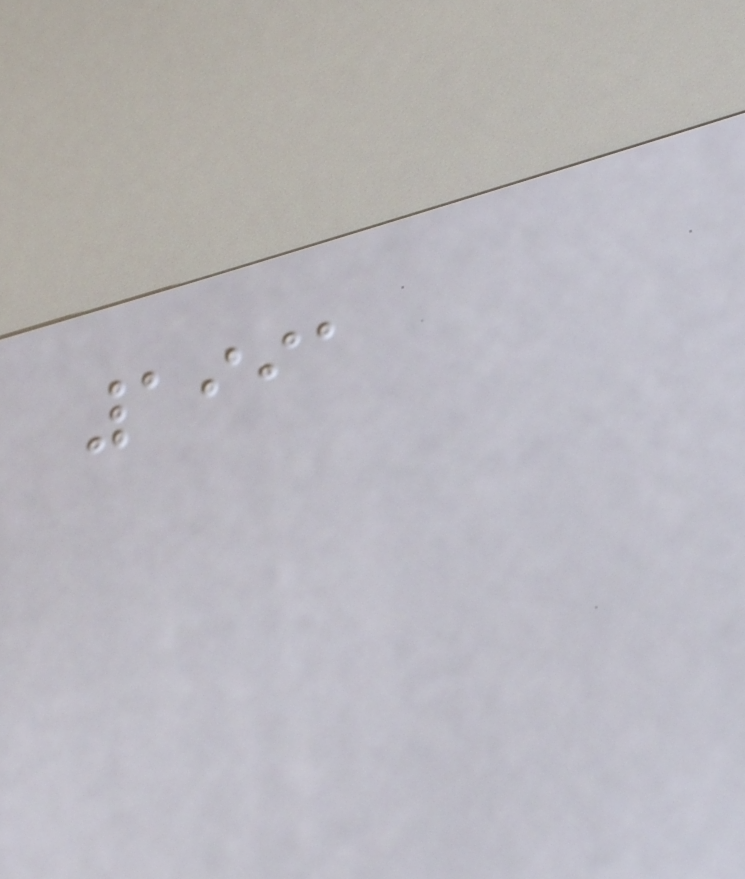1991
